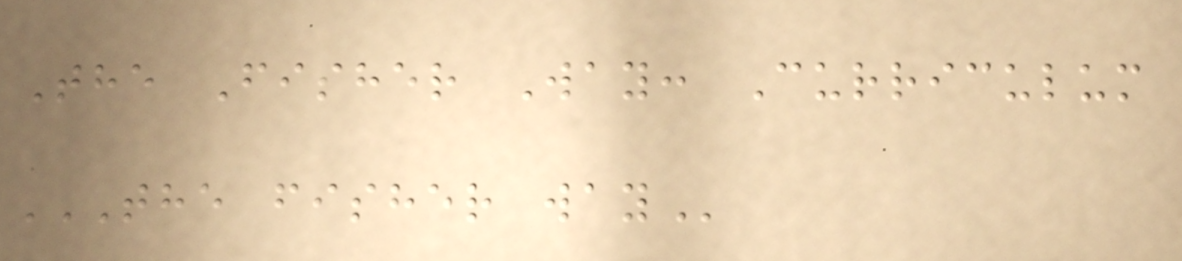The Fisher Way: Curriculum
THE FISHER WAY
